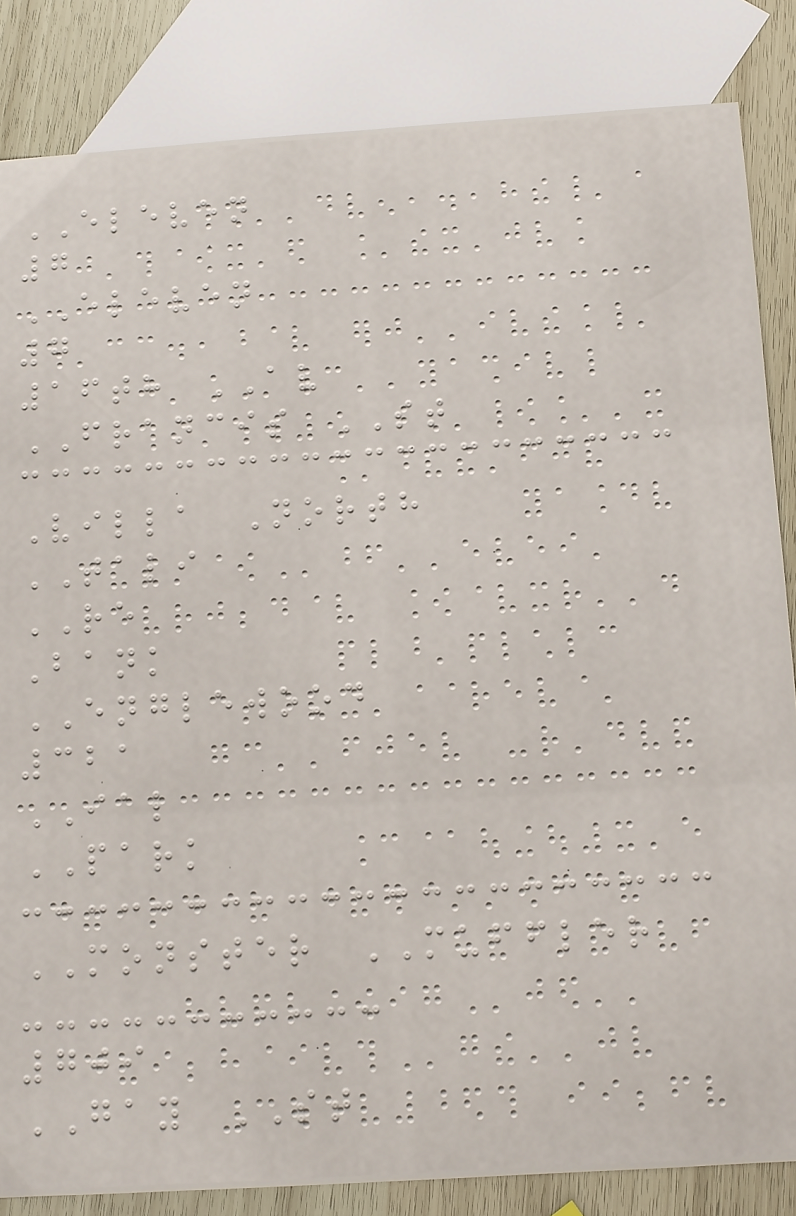ELEVEN
7
ELEVEN
7
16th AV
FRANCIS ST
Villa North
TALI
RE
Bank
ENGLEWOOD
321
IAL
PARK
MONSTER MUFFLER
709
GAY ST
